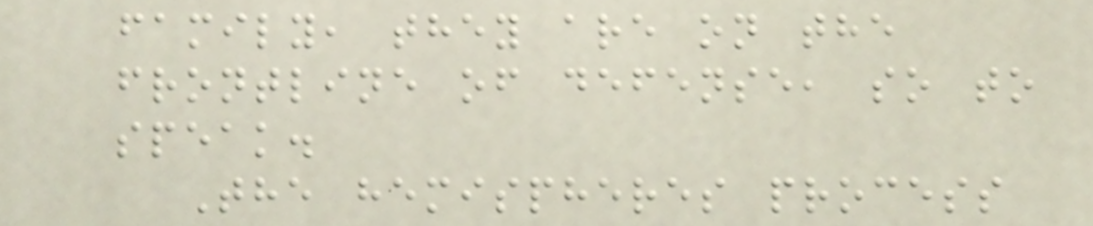family, they are on the
frontline of defense, so to
speak.
The hemispheres process
